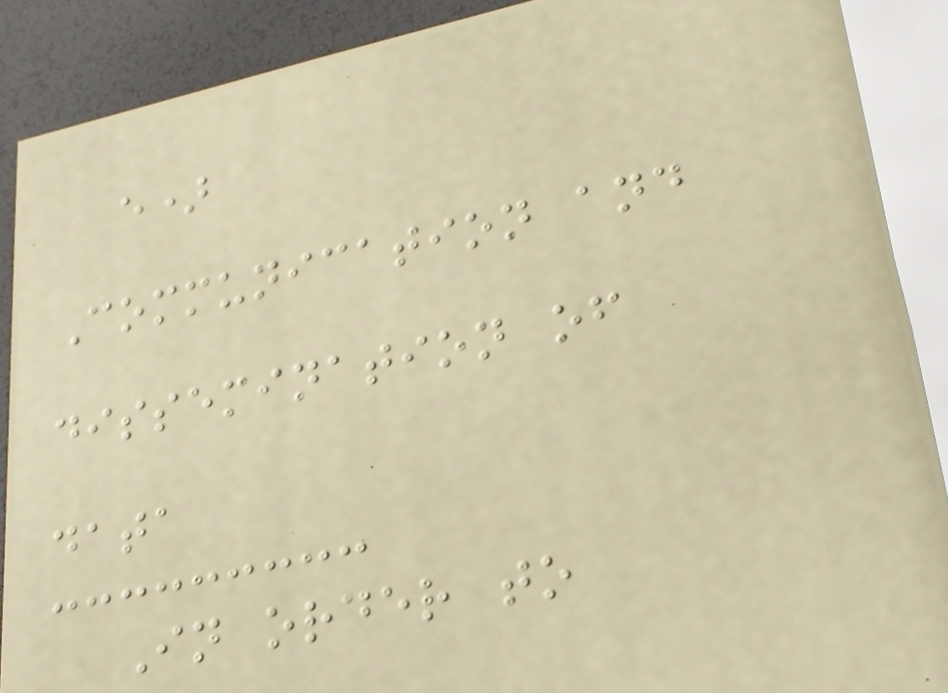e)
Communication and
dissemination of
data
In order to
